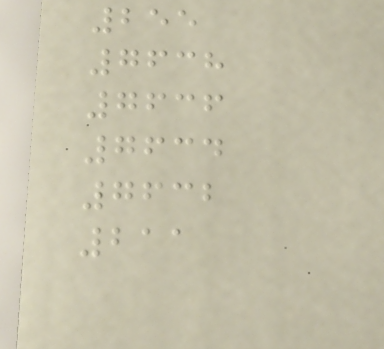255
7638
7636
7634
7632
211
